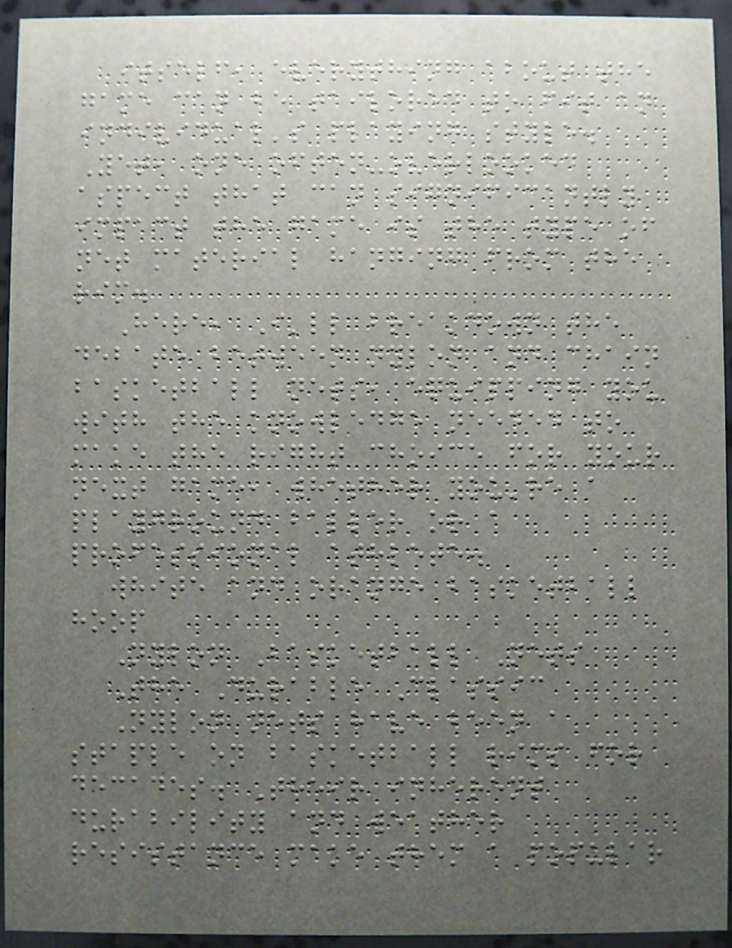itself, everything about the
game can be tailored to fit an
individual's playing style.
Yet, one often-overlooked
aspect that can significantly
impact the game is the type of
net material hanging from the
rim.
Here, I'll breakdown the
debate between nylon and chain
basketball nets, equipping you
with the knowledge needed to
make the right choice for your
next game, whether you're a
playground baller or a
professional athlete.
white and orange basketball
hoop
Nylon Basketball Nets
The Durable Classic
Nylon nets have been a
staple on basketball rims for
decades. Their inherent
durability and weather
resistance make them a popular
